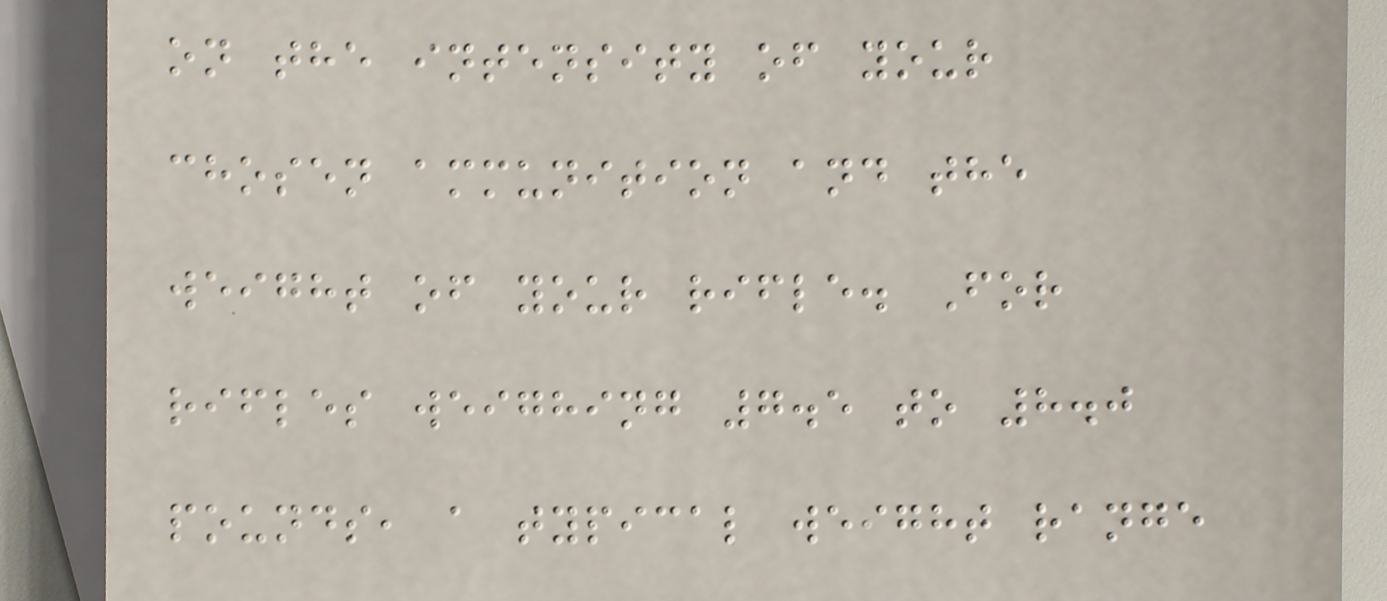on the intensity of your
chosen ammunition and the
weight of your rifle. For
rifles weighing 7.5 to 8.0
pounds, a typical weight range
